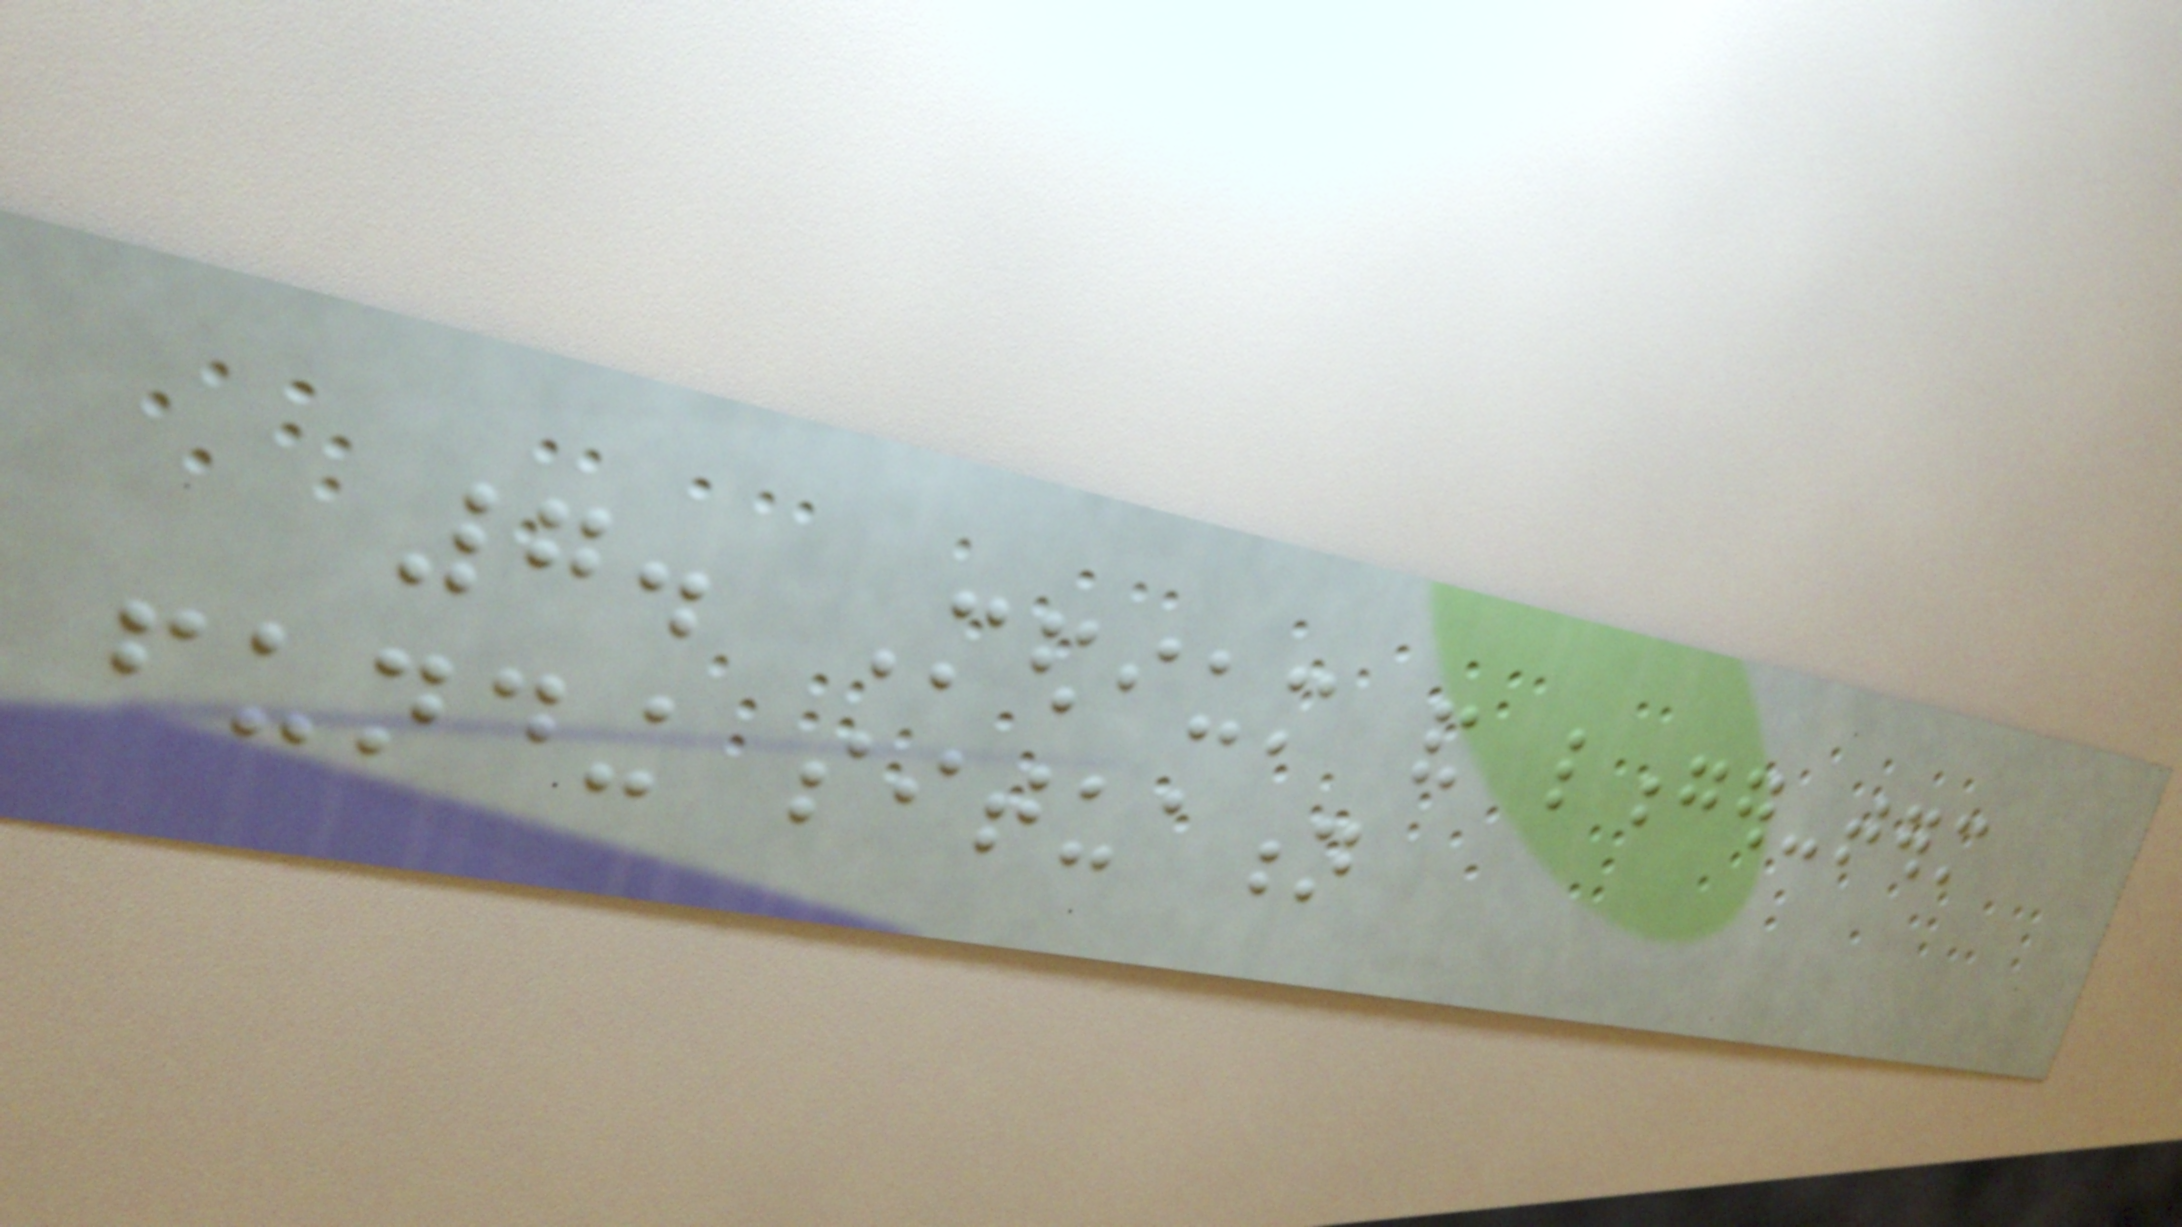7. Medium and longer-term
funding situation
